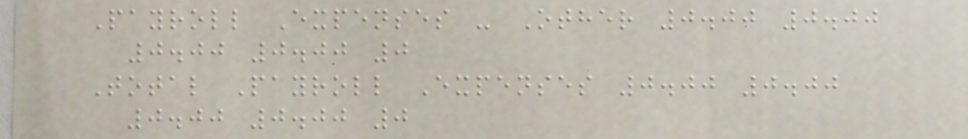Payroll Expenses - Other 0.00 0.00
0.00 0.00 0
Total Payroll Expenses 0.00 0.00
0.00 0.00 0
